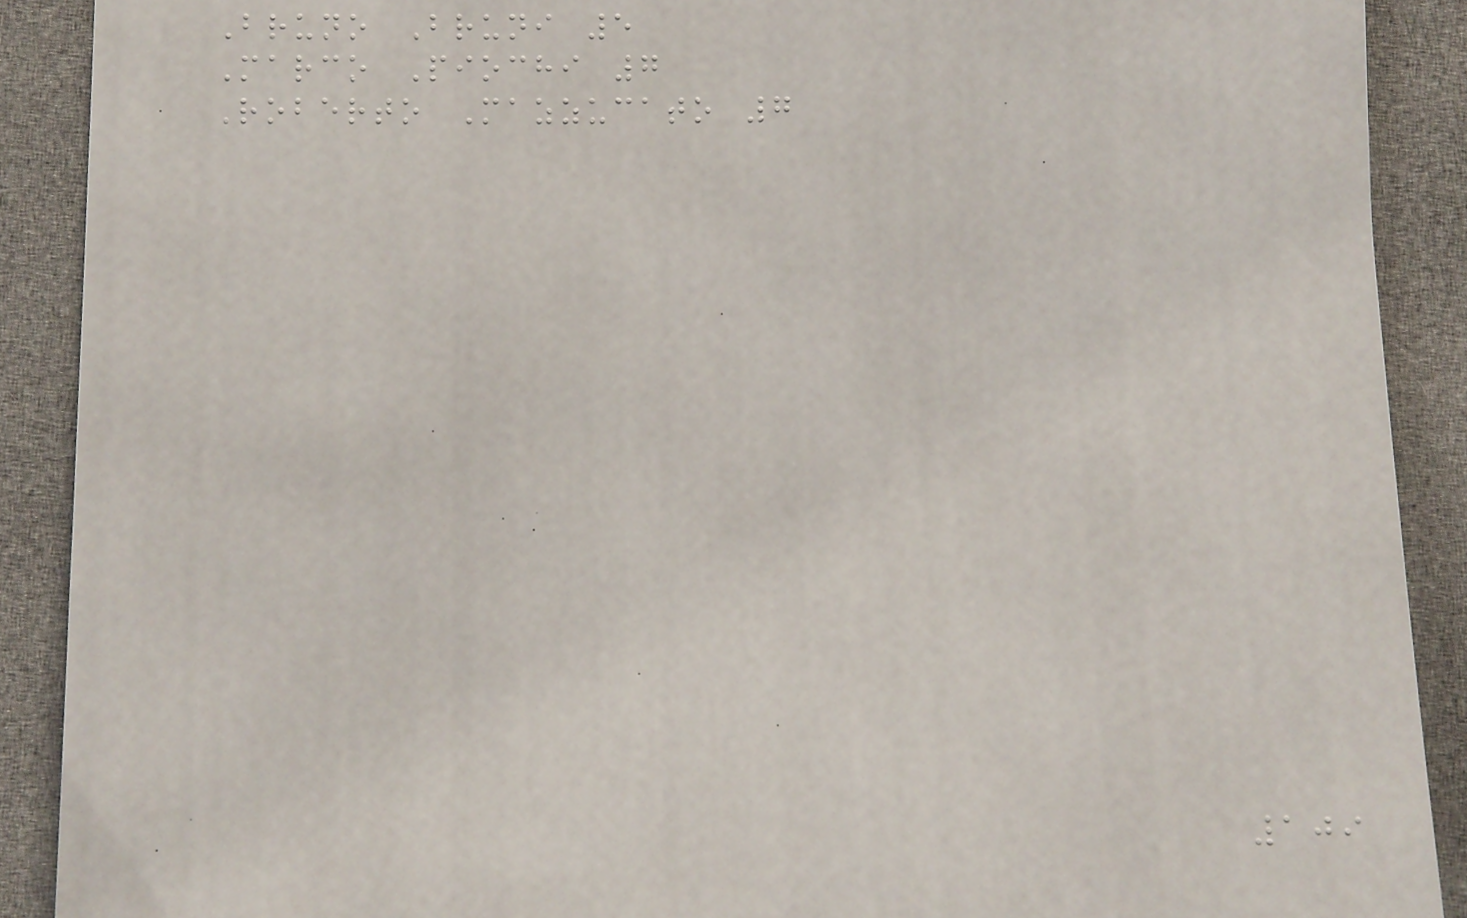Bruno Bruni 5
Marco Piochi 7
Roberto Mazzucato 7
109
